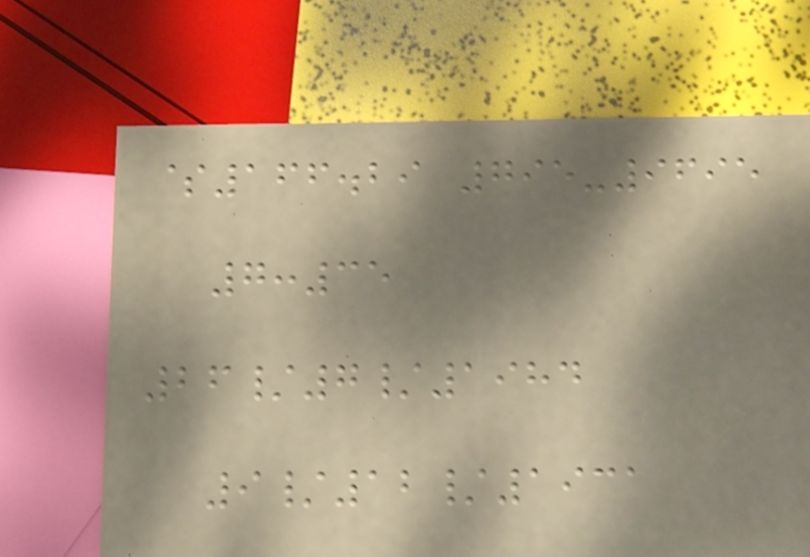$166.29 795-9695
7:35
26/7/1984
9/12/1931
